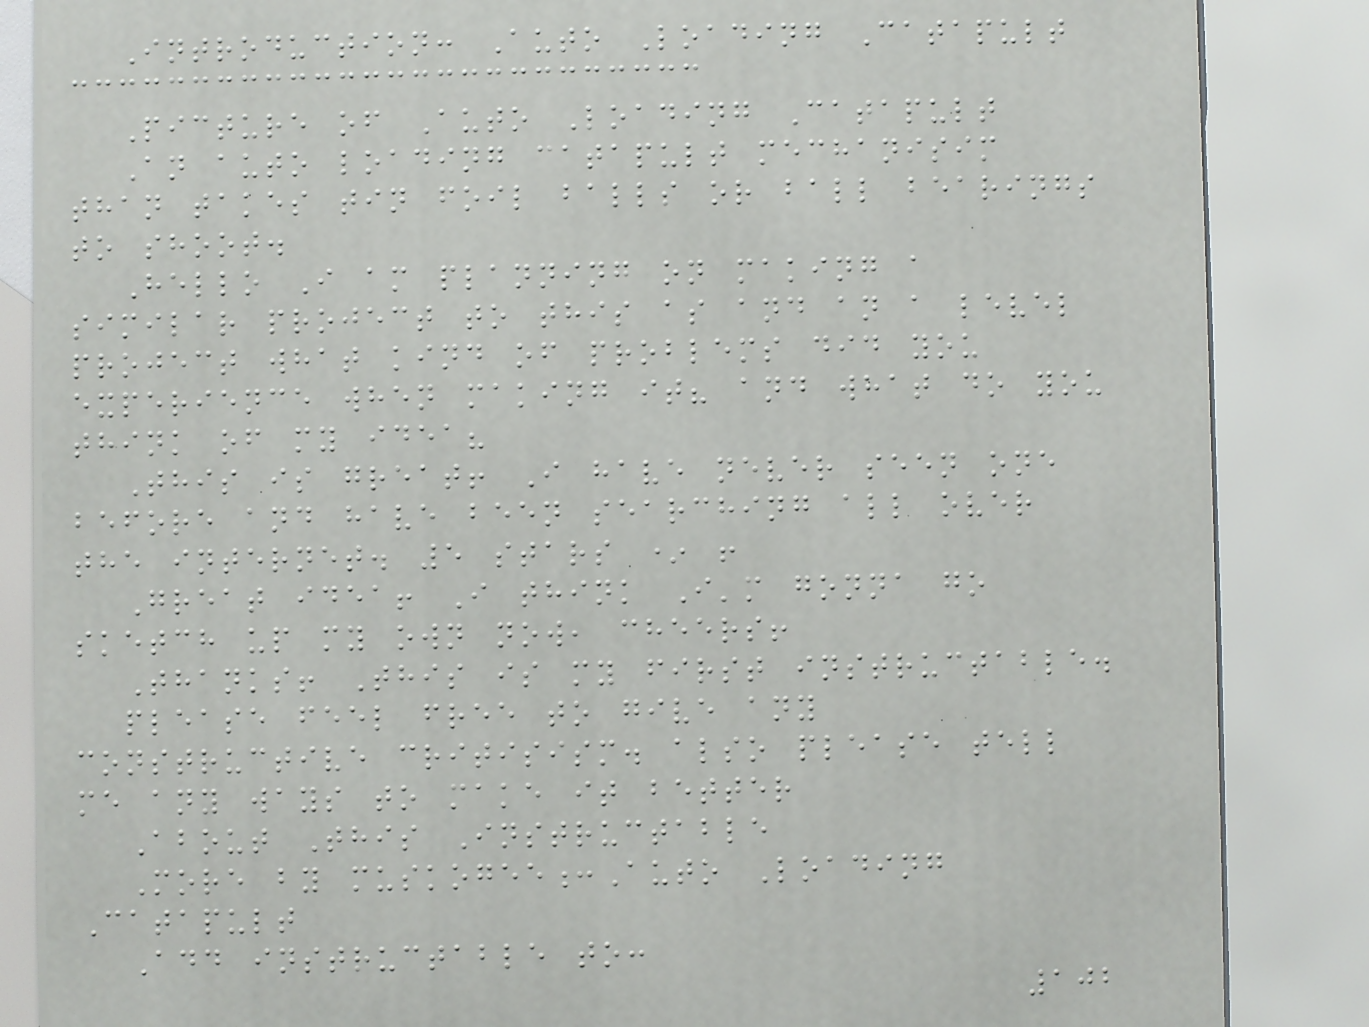Introduction: Auto Loading Catapult
Picture of Auto Loading Catapult
An auto loading catapult mechanisim
than takes tin foil balls or ball bearings
to shoot.
Hello I am planning on making a
similar project to this as and an a level
project what kind of problems did you
experience when making it? and what do you
think of my idea?
This is great! I have never seen one
before and have been searching all over
the internet. 5 stars * !
Great idea! I think I'm gonna go
sketch up my own now, cheers!
Thanks! This is my first instructable.
please feel free to give any
constructive critisism. also please tell
me any ways to make it better
About This Instructable
More by muskogee:Auto Loading
Catapult
Add instructable to:
102
